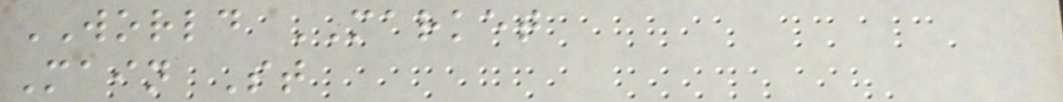WORLD MARKET
Main St
